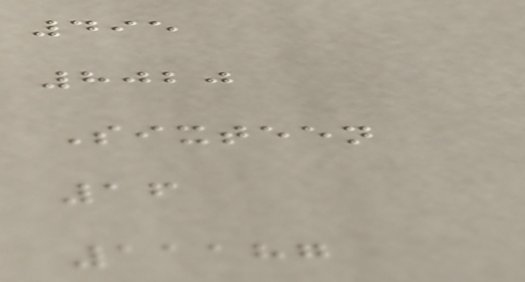495
8020
Sixteen
16
11187
